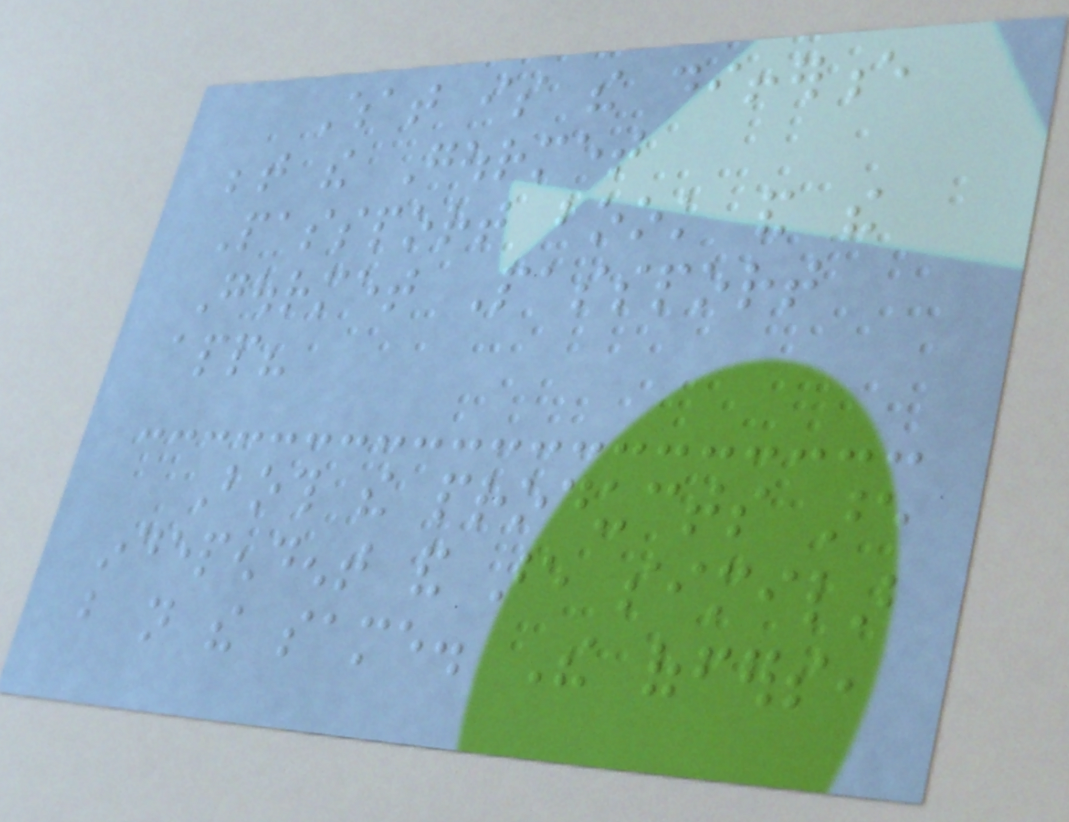What is the difference
between the Gourmet
Passport book and the
Gourmet Passport
app?
Both the products are
independent and are similar
but not the same. The offers,
